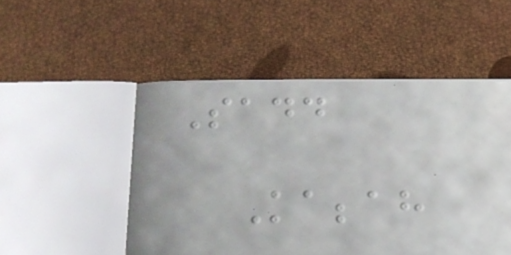Sadd
Kabbah
